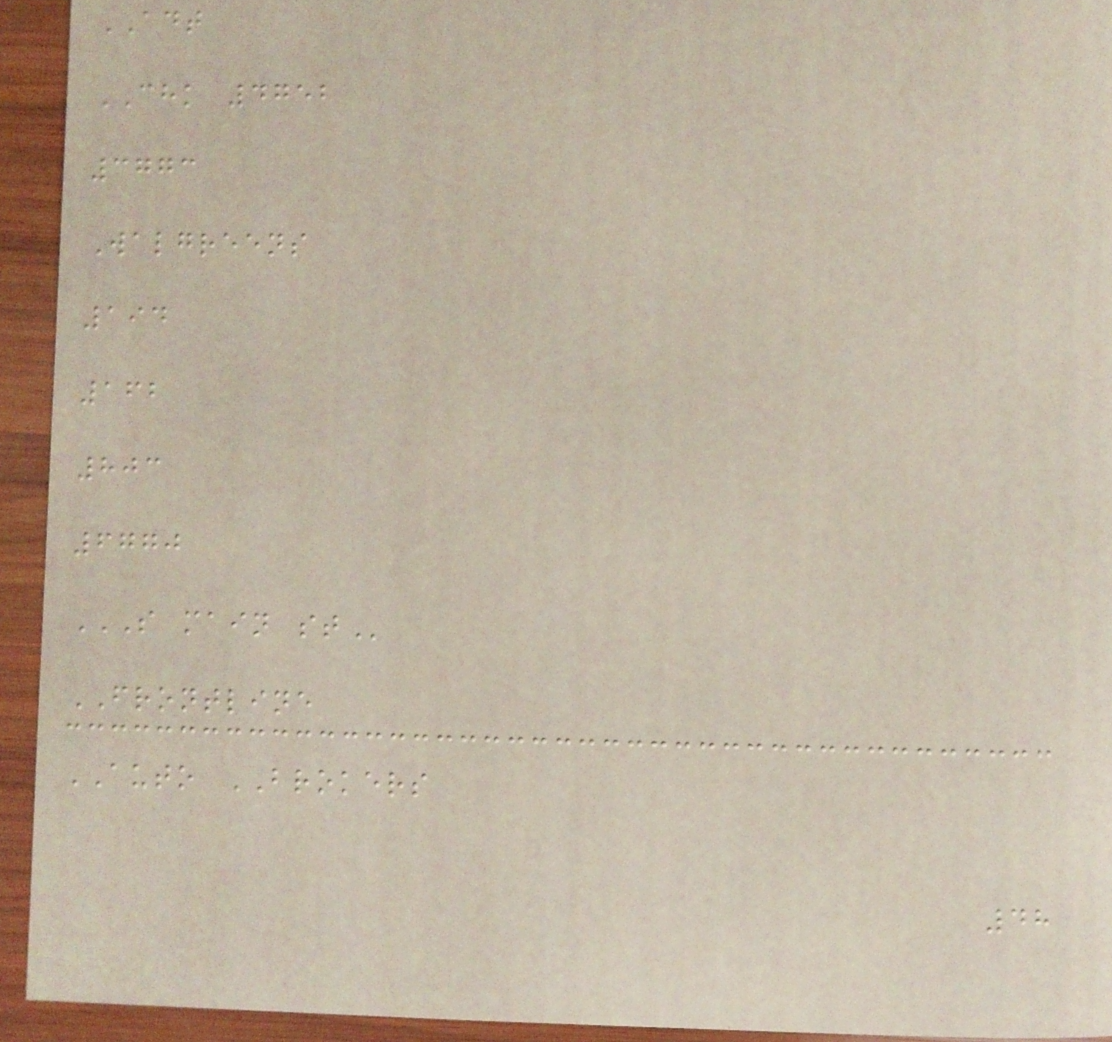ADT
CHK 4752
3773
Walgreens
194
162
803
6770
S MAIN ST
FRONTLINE
AUTO BROKERS
48
